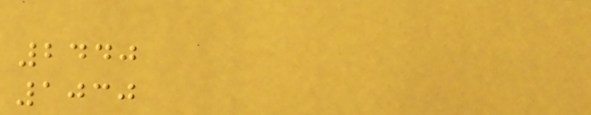2440
1030
